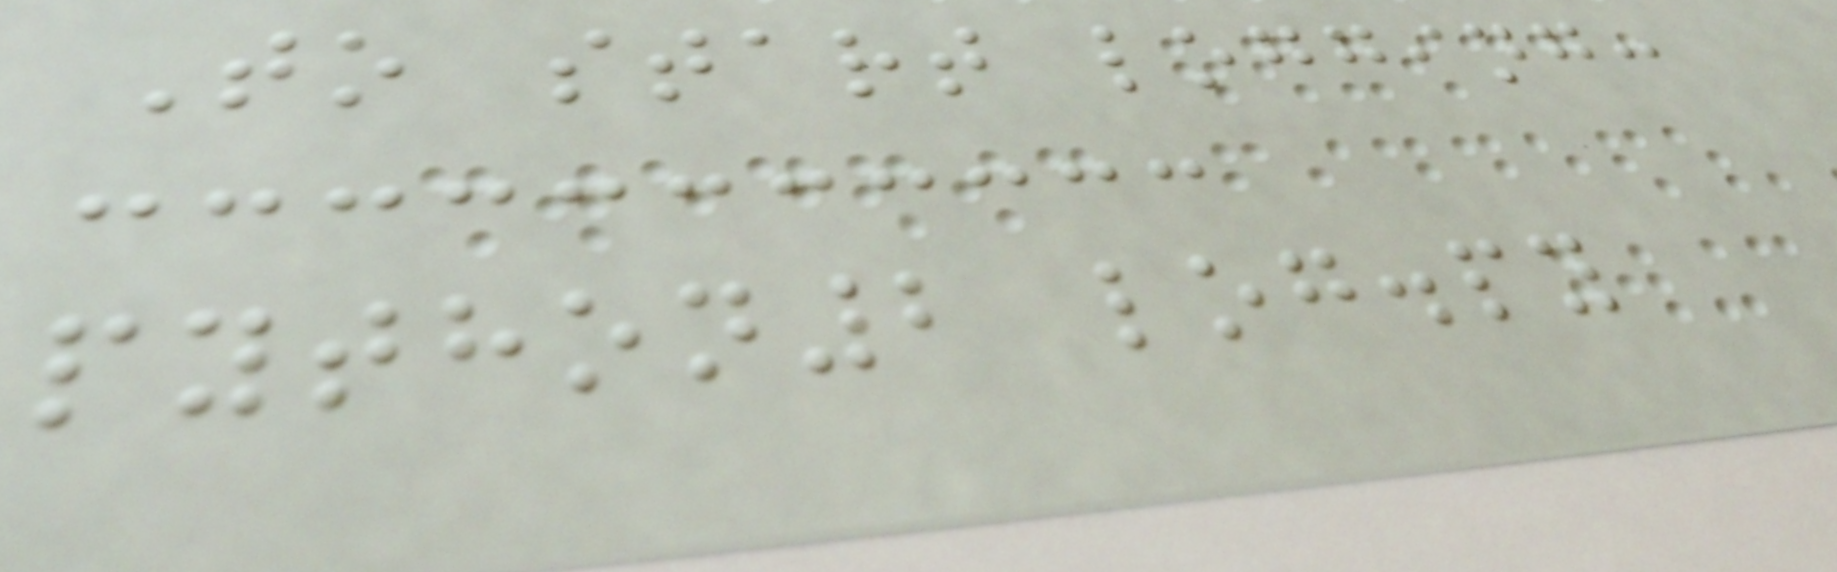To start logging:
python2 log.py
